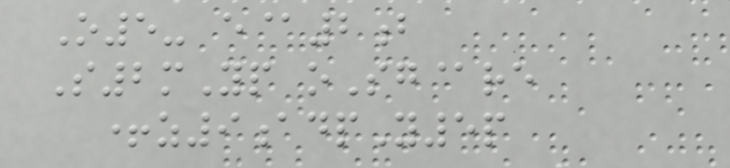O5- e@2b
S2mYp oSg@re
+z9adpY5p
